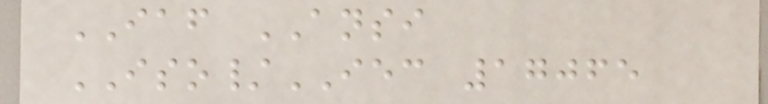IAF ANSI
ISO/IEC 17065
